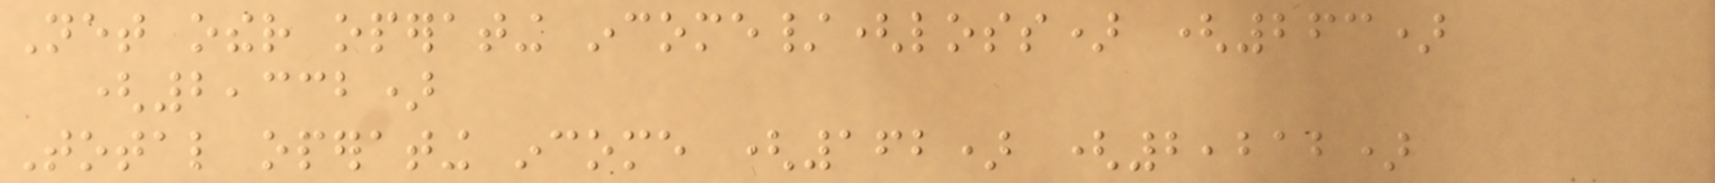Net other operating income/(loss) (263)
(2,332)
Total operating income (162) (2,212)
